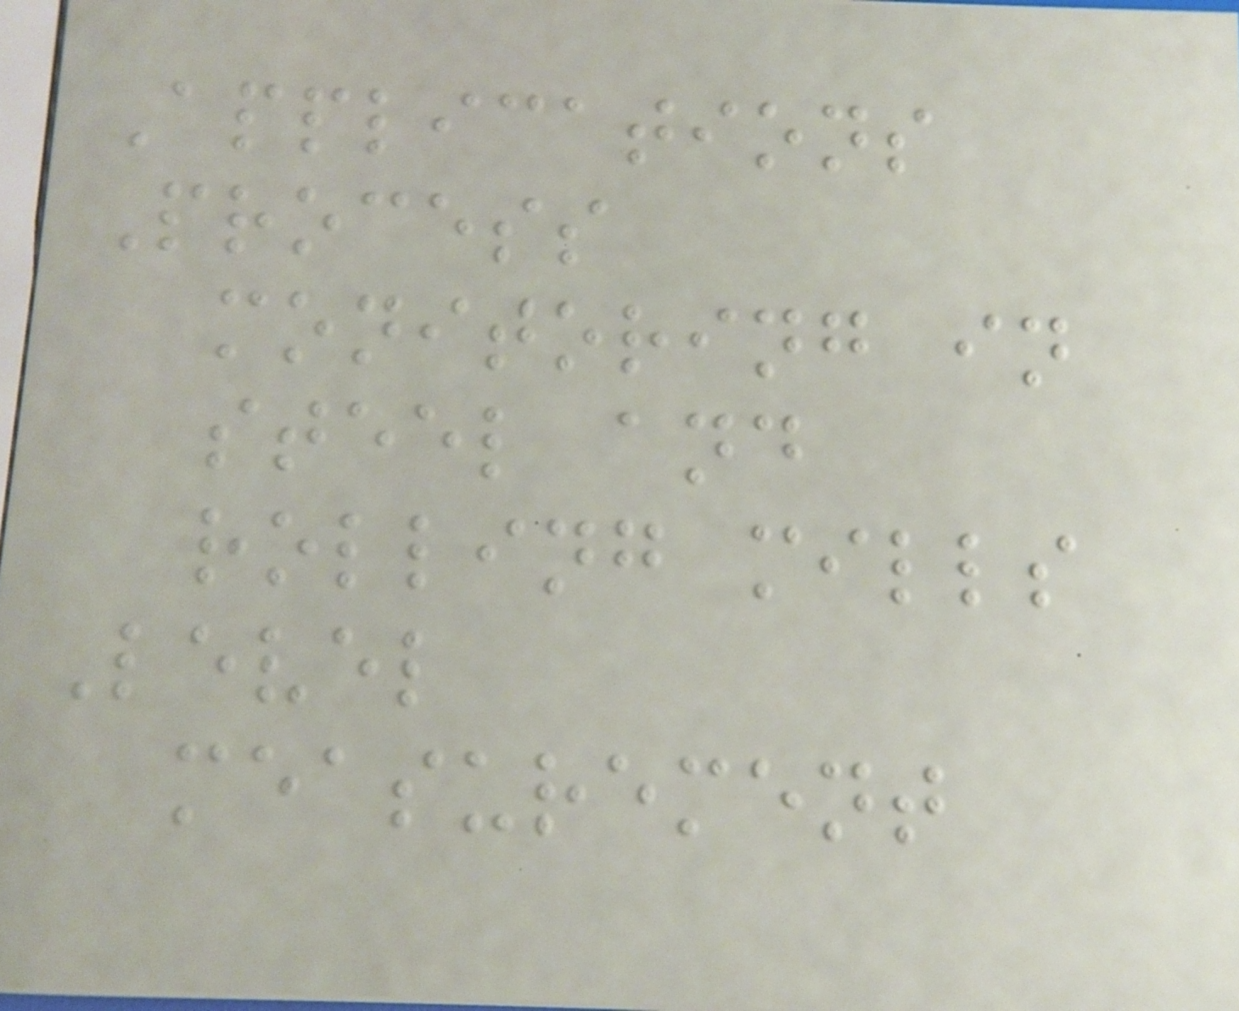Applications
Process
monitoring in
steel and
rolling mills
Level
measurement
